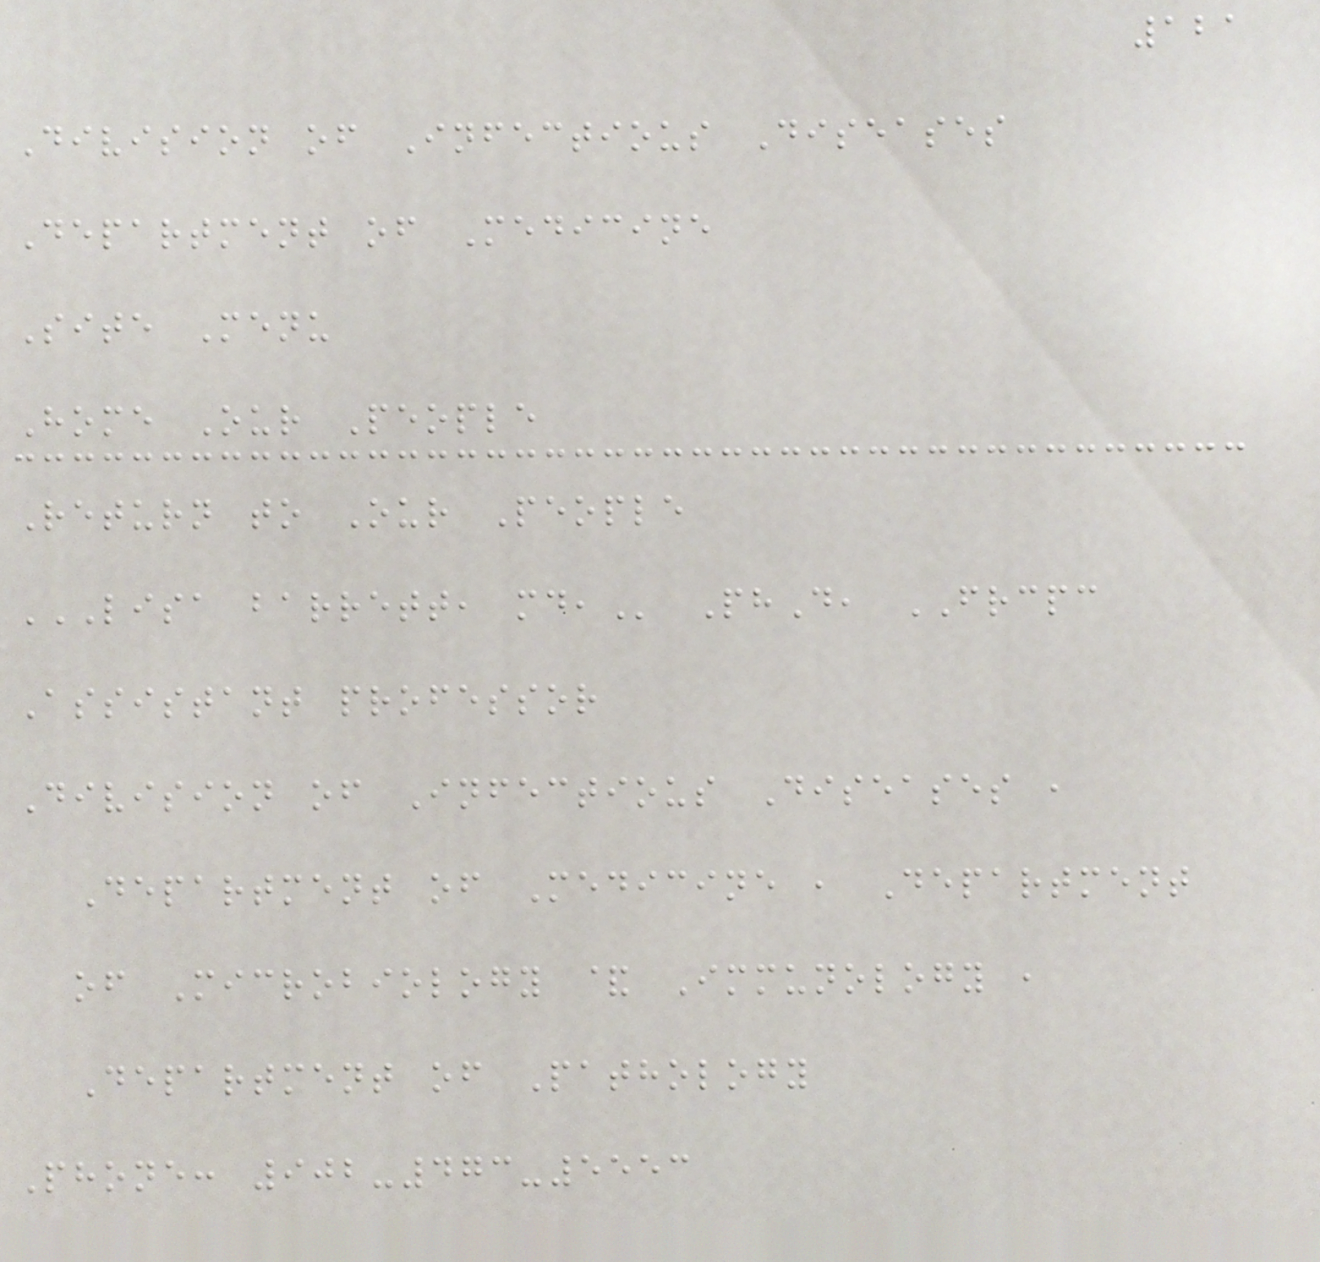121
Division of Infectious Diseases
Department of Medicine
Site Menu
Home Our People
Return to Our People
LISA BARRETT, MD, PhD, FRCPC
Assistant professor
Division of Infectious Diseases ,
Department of Medicine , Department
of Microbiology & Immunology ,
Department of Pathology
Phone: 902-473-5553
